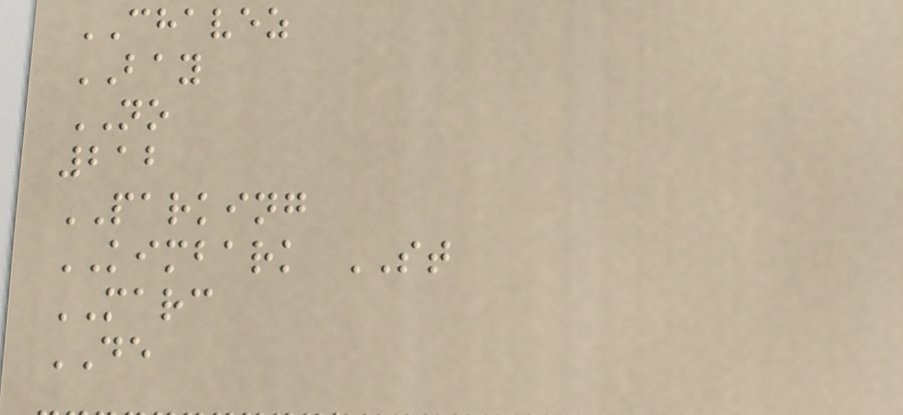CHAVEZ
BAY
NO
212
PARKING
KIMBARK ST
MARC
DE
